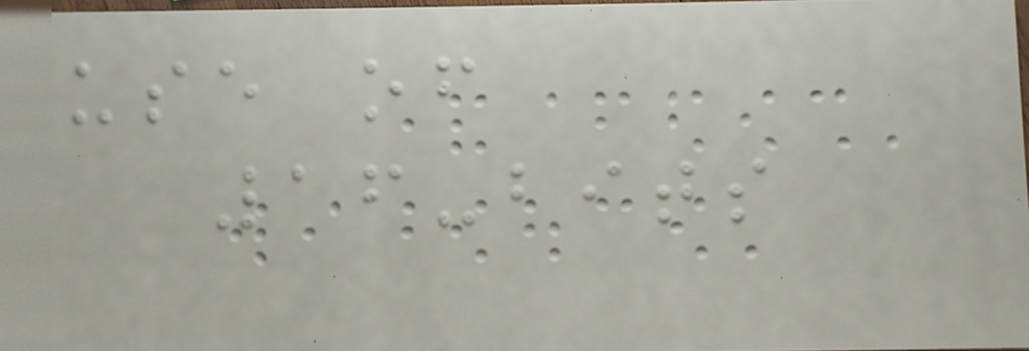use of
16-bits
